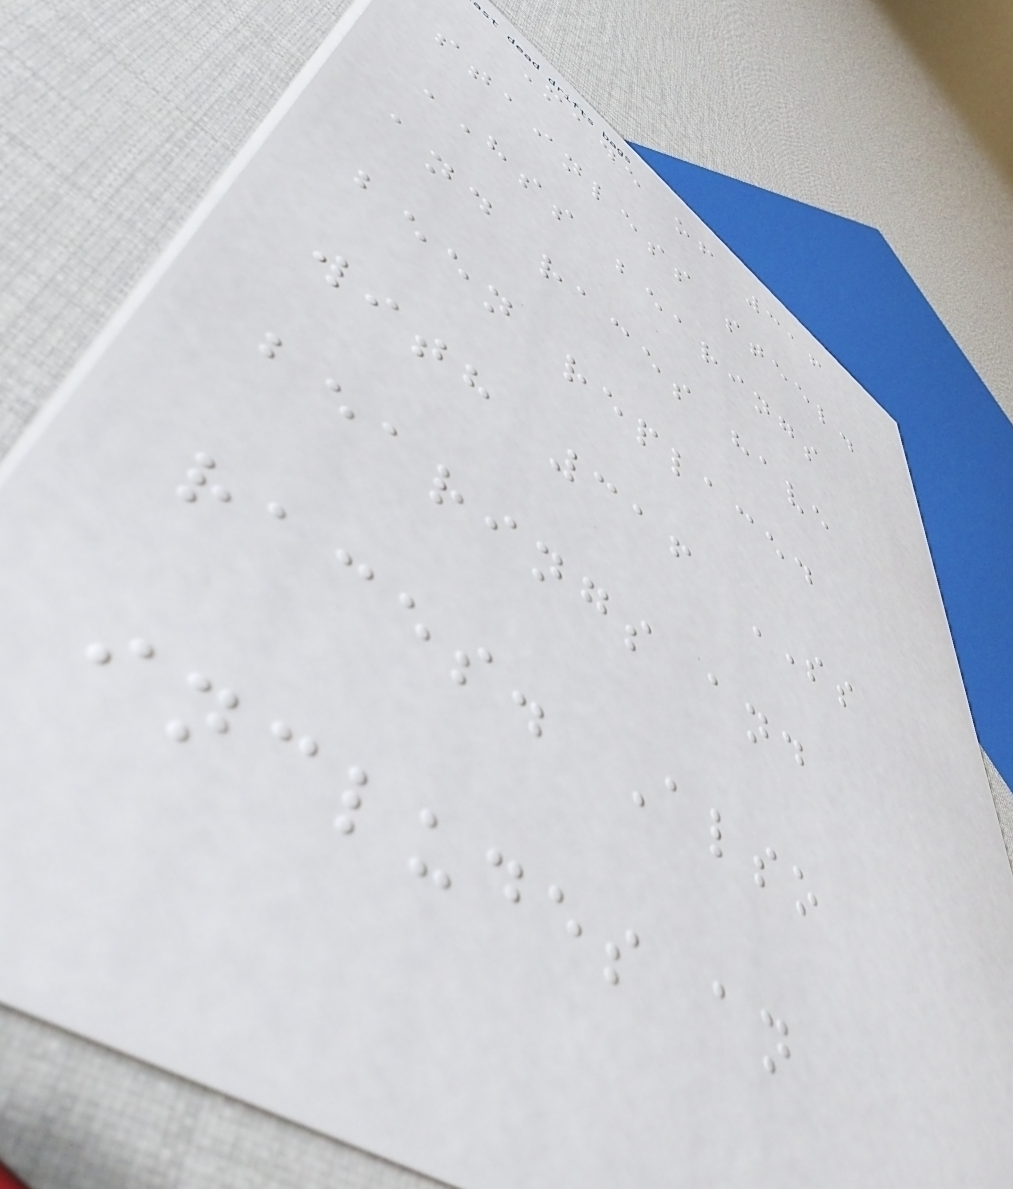Made of 316
stainless steel.
HSS bearings
and races have
been replaced
with 316 SS
bearings and
races. Also
includes an
